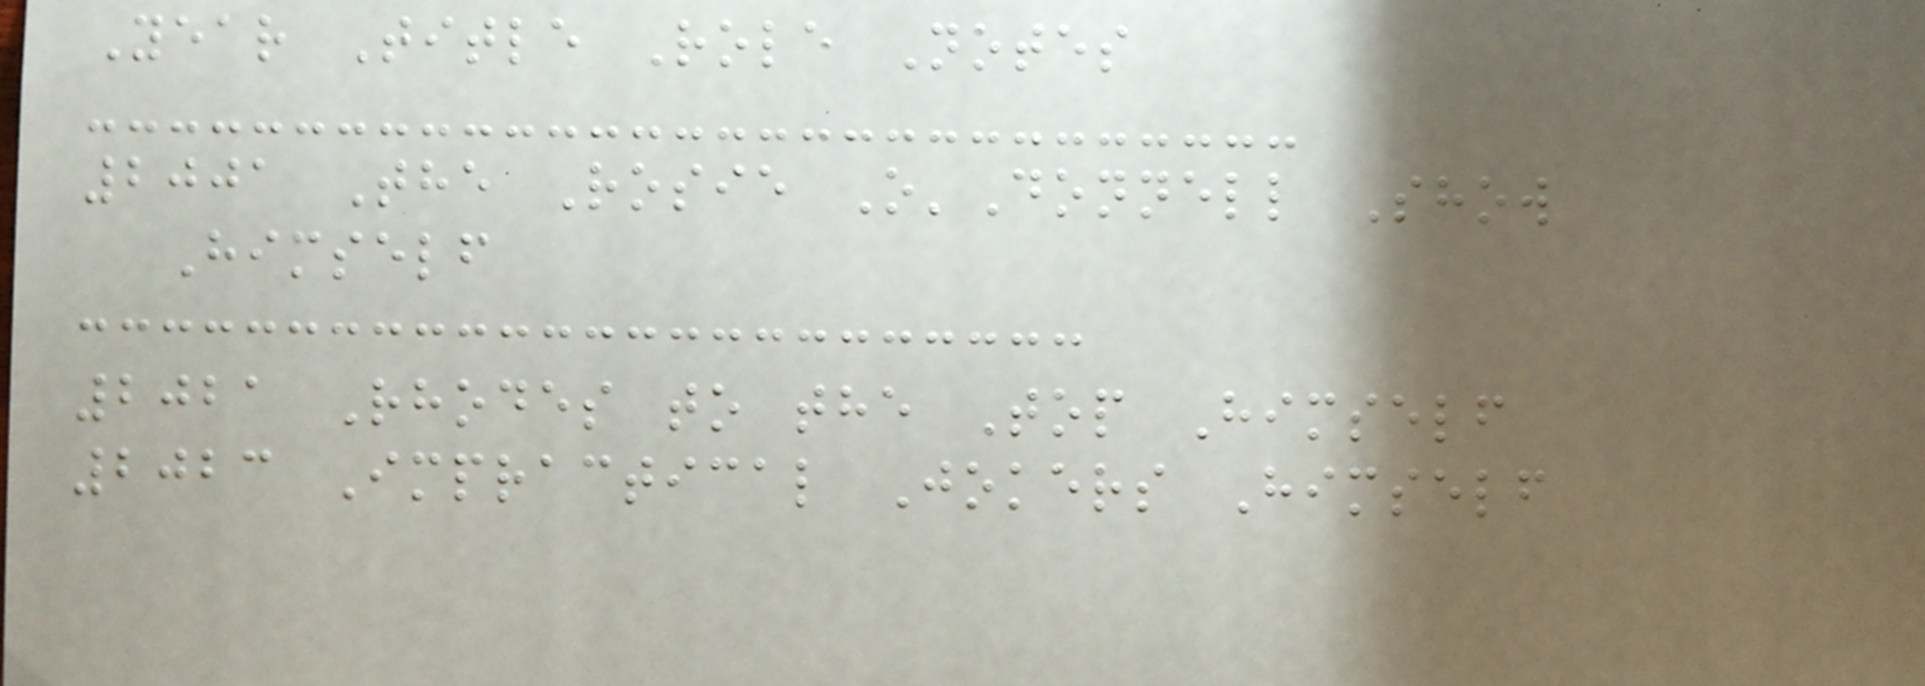Year Title Role Notes
2001 The Rosie O'Donnell Show
Himself
2021 Rhodes to the Top Himself
2023 Impractical Jokers Himself
